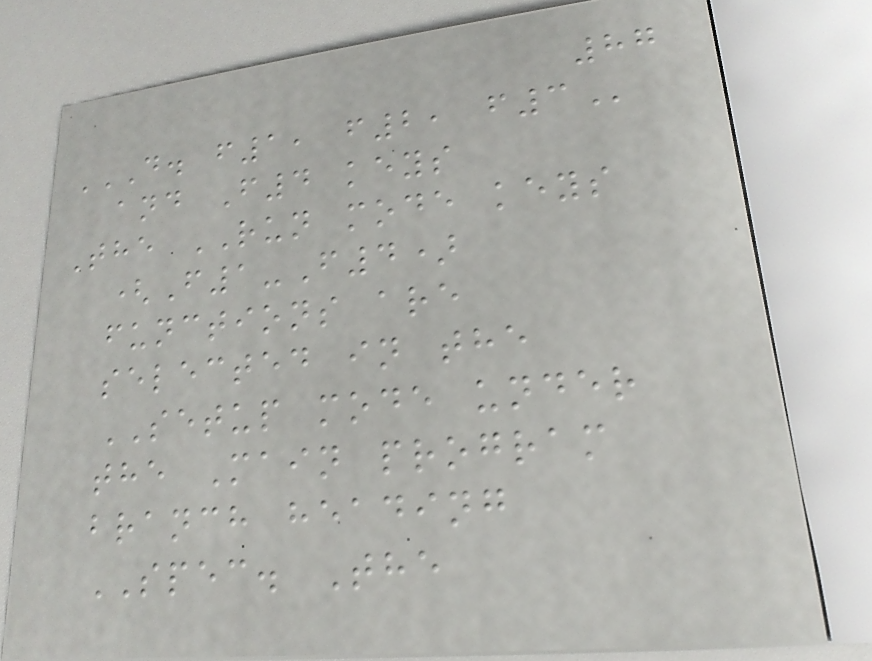87
D. F1, F2, F3
and F4 keys
The RUN mode keys
(F1-F4)
functions are
selected in the
SETUP mode under
the Main program
branch heading
SPEC. The
